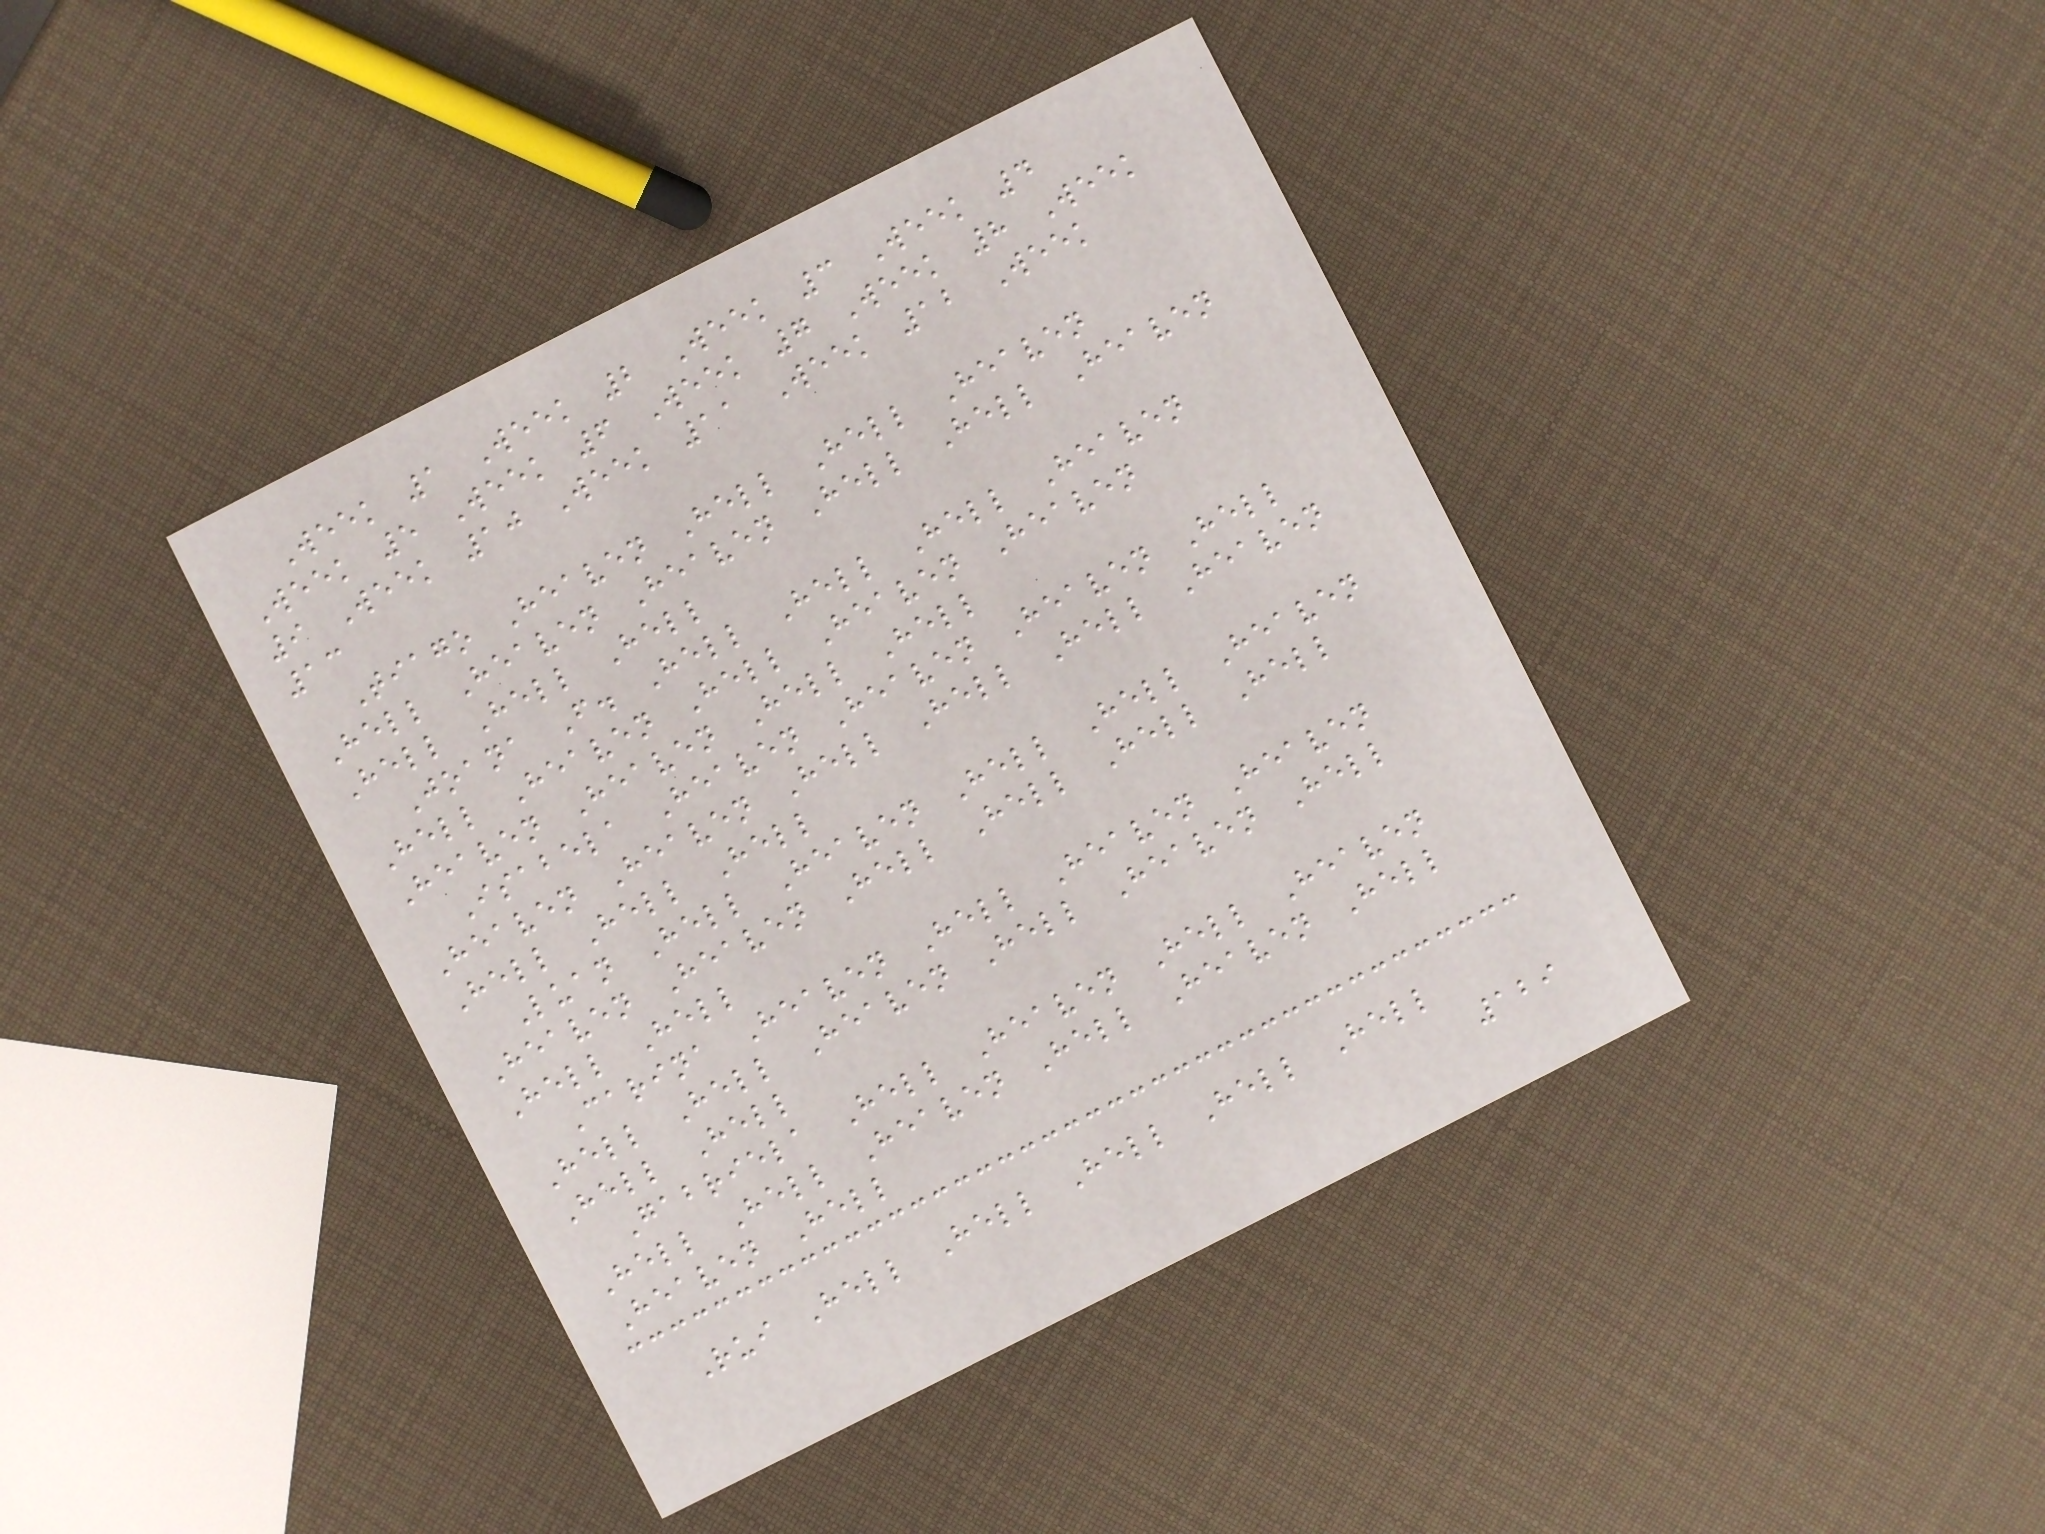Week 1 Week 2 Week 3 Week 4
Week 5 Week 6 Week 7 Week 8 Week
9 Week 10 Week 11 Week 12 Week
13
Tiago Heaven Hell Hell Heaven
Hell Heaven Heaven Hell Hell Heaven
Hell Hell Hell
Joana F. Hell Hell Hell Heaven
Hell Heaven Hell Heaven Heaven
Heaven Heaven Hell Hell
Isabela Heaven Heaven Heaven Hell
Heaven Heaven Hell Hell Hell Heaven
Hell Hell Hell
Luan Hell Heaven Hell Hell Heaven
Heaven Heaven Hell Hell Hell Hell
Hell Hell
Carina Heaven Hell Heaven Heaven
Hell Hell Heaven Hell Heaven Hell
Hell Hell
Gabriela Hell Heaven Hell Heaven
Hell Hell Heaven Hell Heaven Hell
Heaven Hell
Rui Hell Hell Hell Hell Hell
129
